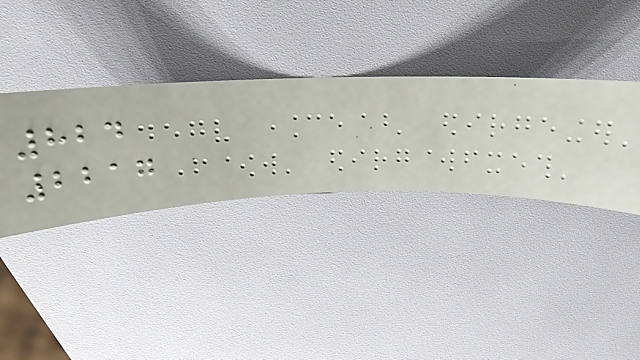824
2217
